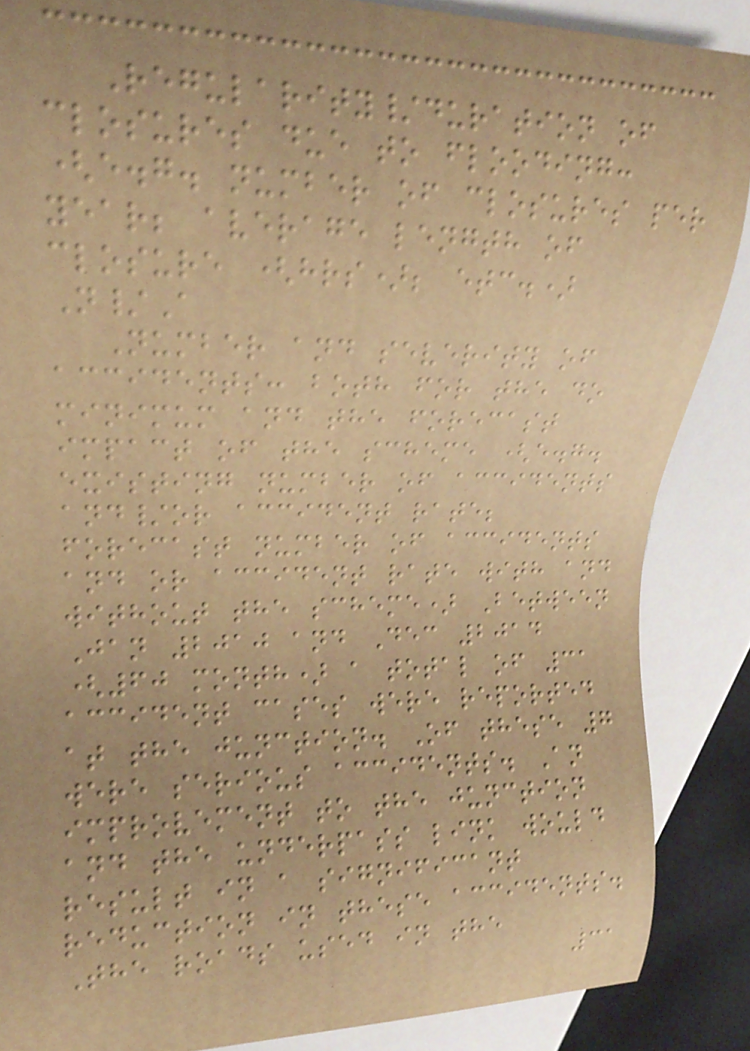Regularity/duration of
closures due to flooding:
(e.g. number of closures per
year; average length of
closure (hrs); etc.)
N/A
Number and severity of
accidents: both for the do
minimum and the forecast
impact of the scheme (e.g.
existing number of accidents
and/or accident rate;
forecast number of accidents
and or accident rate with and
without the scheme) Between
Jan 2010 and Dec 2014
(60 month) a total of 31
accident cases were reported
at the junction. Of these 7
were serious accidents. An
improvement to the junction
and the underpass link would
result in a significant
reduction in these accidents.
The roads used in the
31
